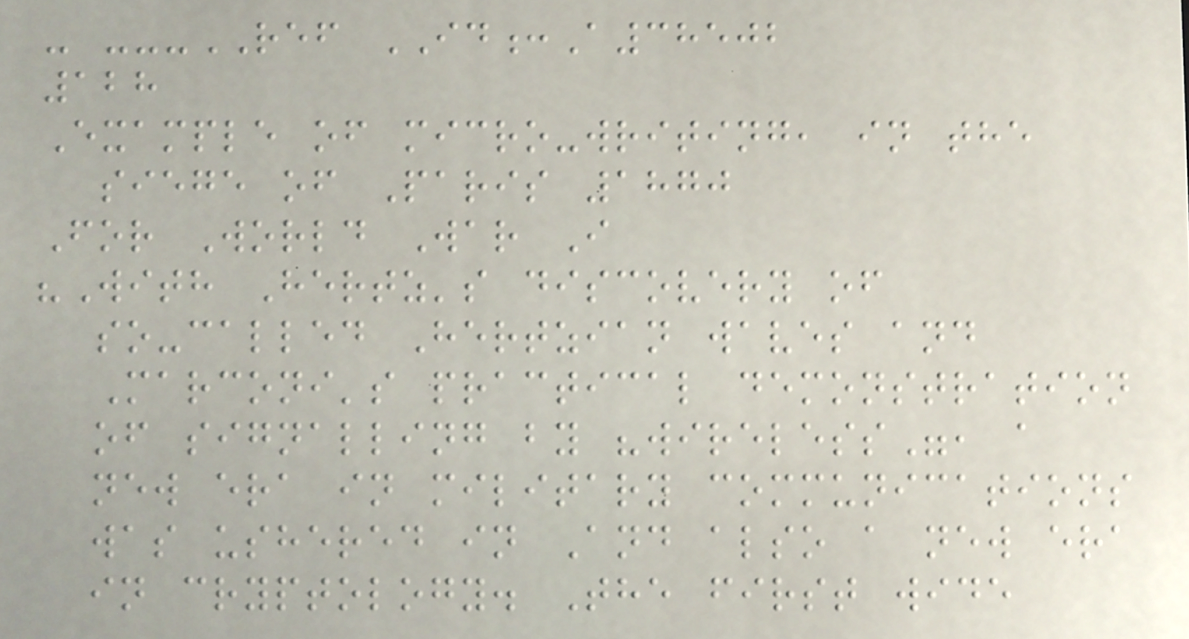- ---REF ID:A38502
128
Example of micro-writing, in the
siege of Paris 1870
For World War I
"With Hertz's discovery of
so-called Hertzian waves and
Marconi's practical demonstration
of signalling by "wireless", a
new era in military communications
was ushered in And also a new era
in cryptology. The first wide
